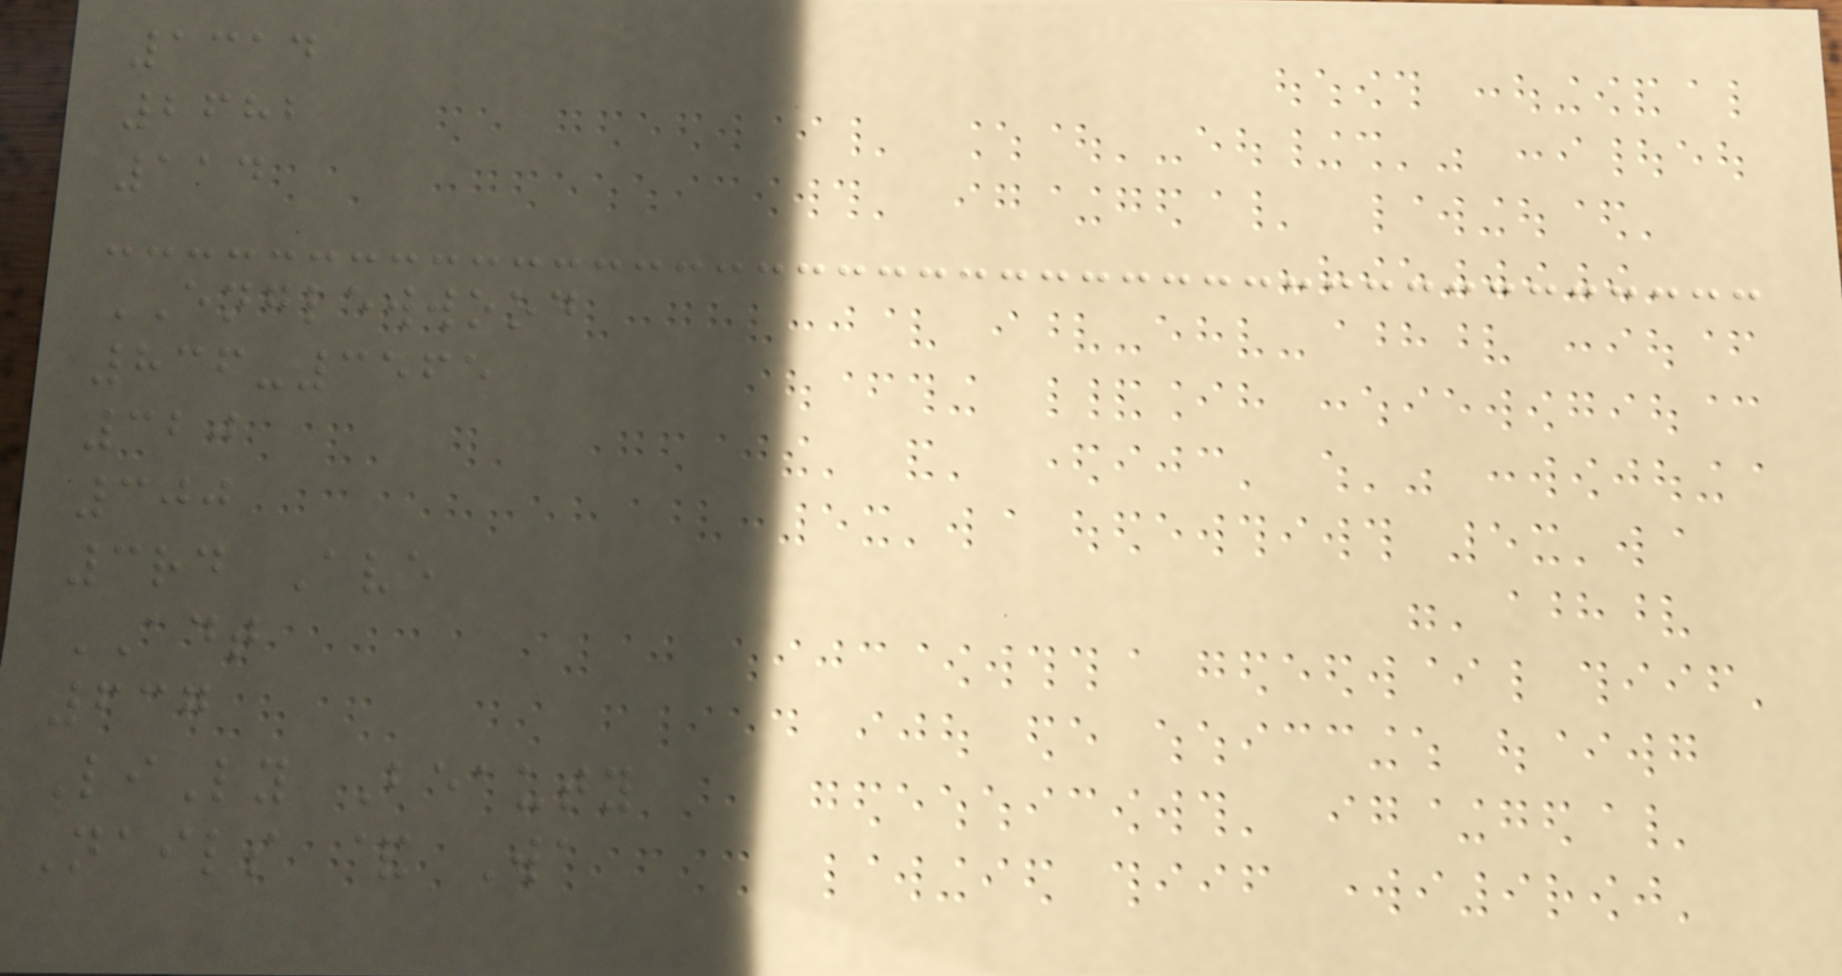1314
2682
114
ENGLEWWOOD
836-3565
320
300
3rd Ave
ADT
637
LiLy Beauty
Nails & Wa
